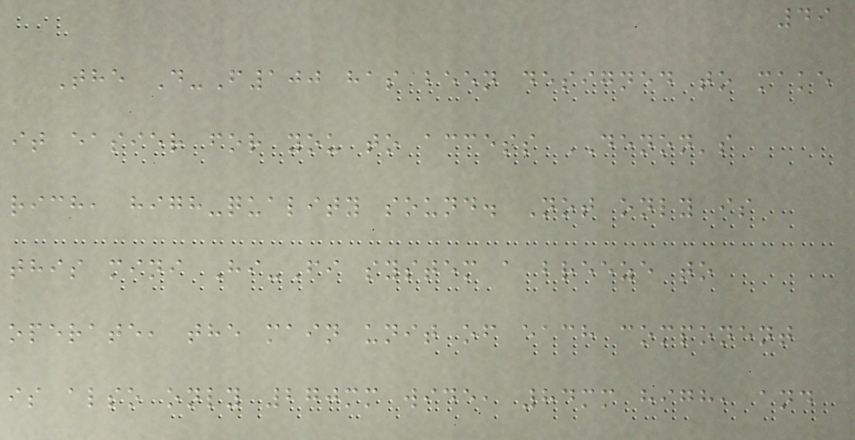49
The D-F100 has been designed to make
it easier for you to access DENON's
rich, high-quality sound. Not only is
this mini Hi-Fi system a breeze to
operate, the main unit of each component
is also only 270mm wide, 84mm high, and
